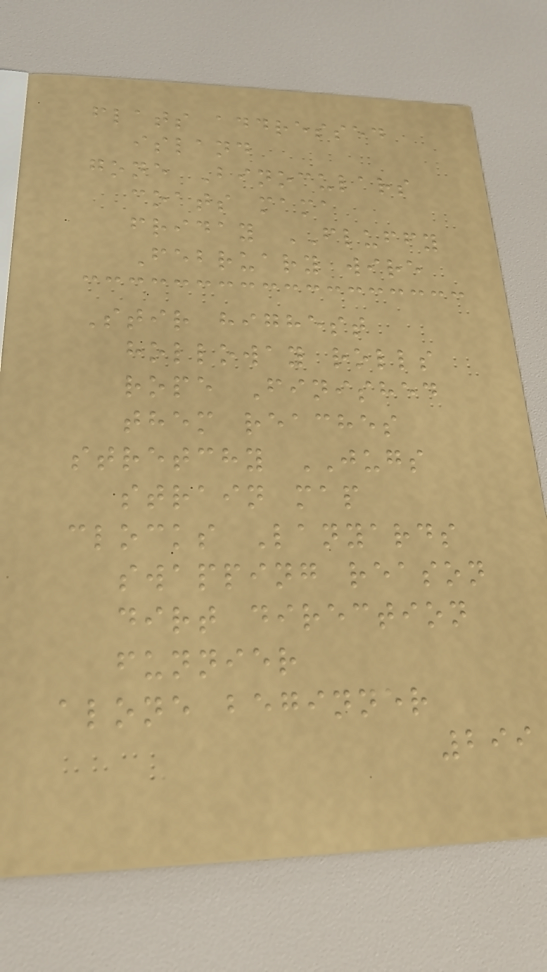flats addressed
island
gone Binoculars
coats mama
friday FLUFFY
February wire
Stir highest
holloway rolls
rope Finished
them reaches
stretchy JUGS
strain map
clocks Lanyards
swapping reason
dirt direction
funnier
alone beginner
299
